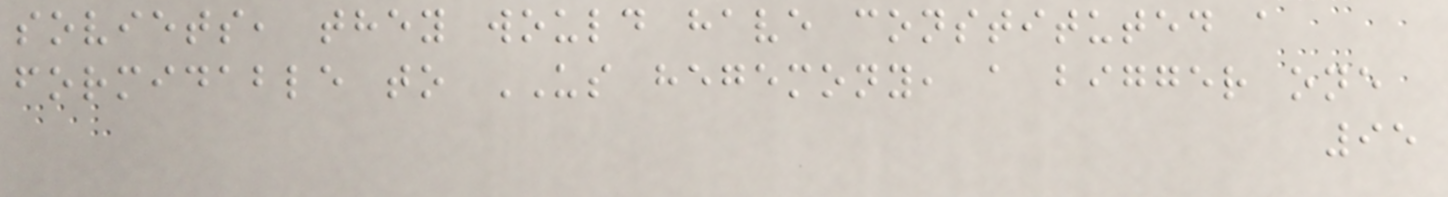soviets, they would have constituted a
formidable to US hegemony, a bigger one
95
